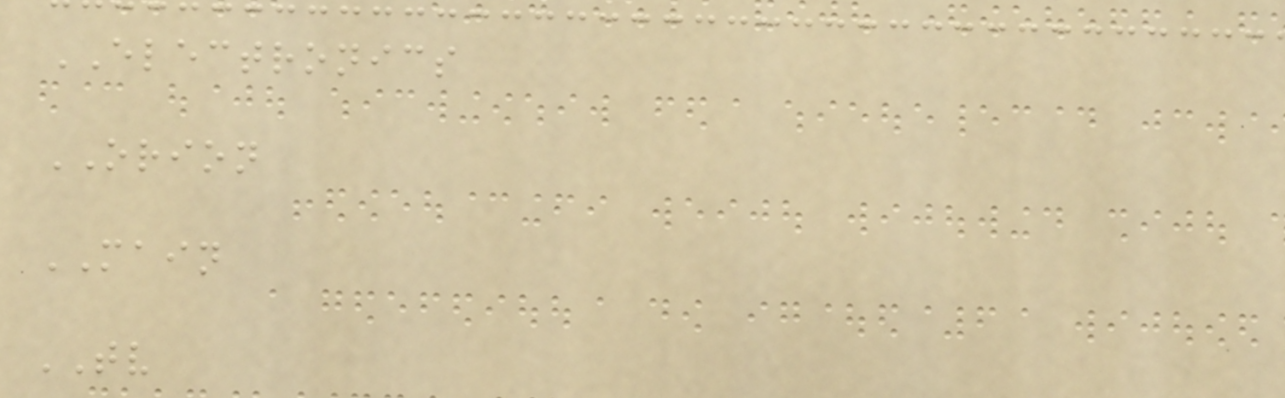ELECTRONICS
ORION
MAIN
TV
